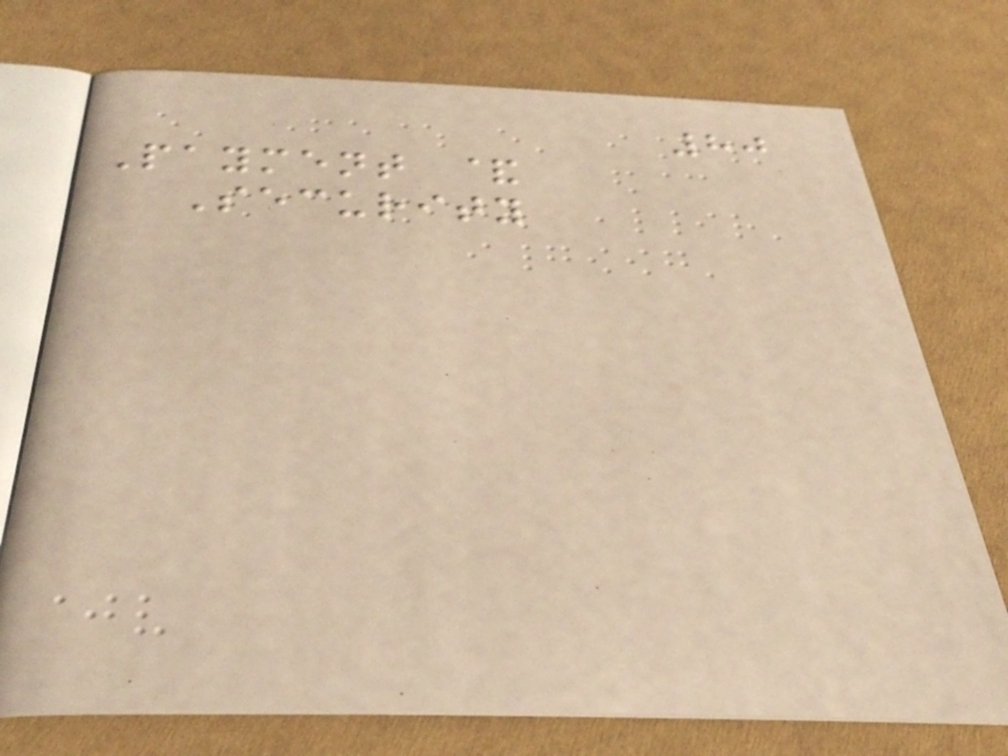80
Payment &
Security
